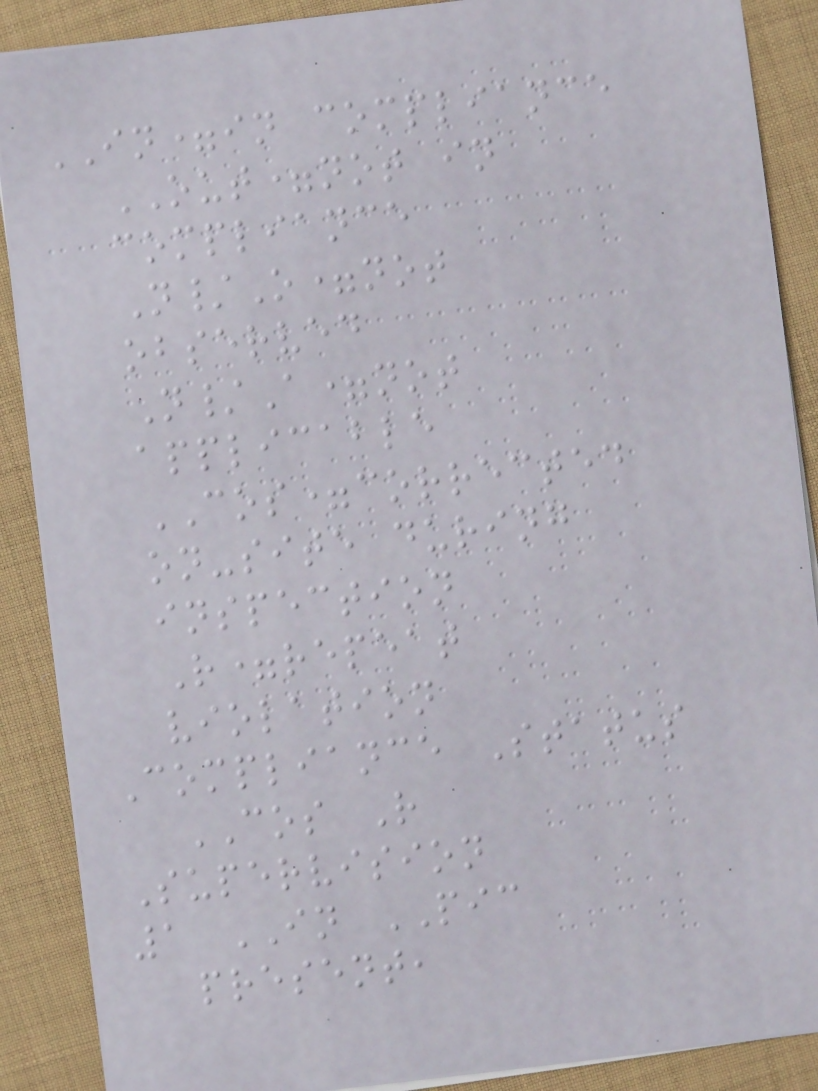IN=in compliance
OUT=not in
compliance
N/O=not
observed
N/A=not
applicable
COS=corrected
on-site during
inspection
R=repeat
violation
Compliance Status
COS R
Supervision
1 IN PIC
present,
